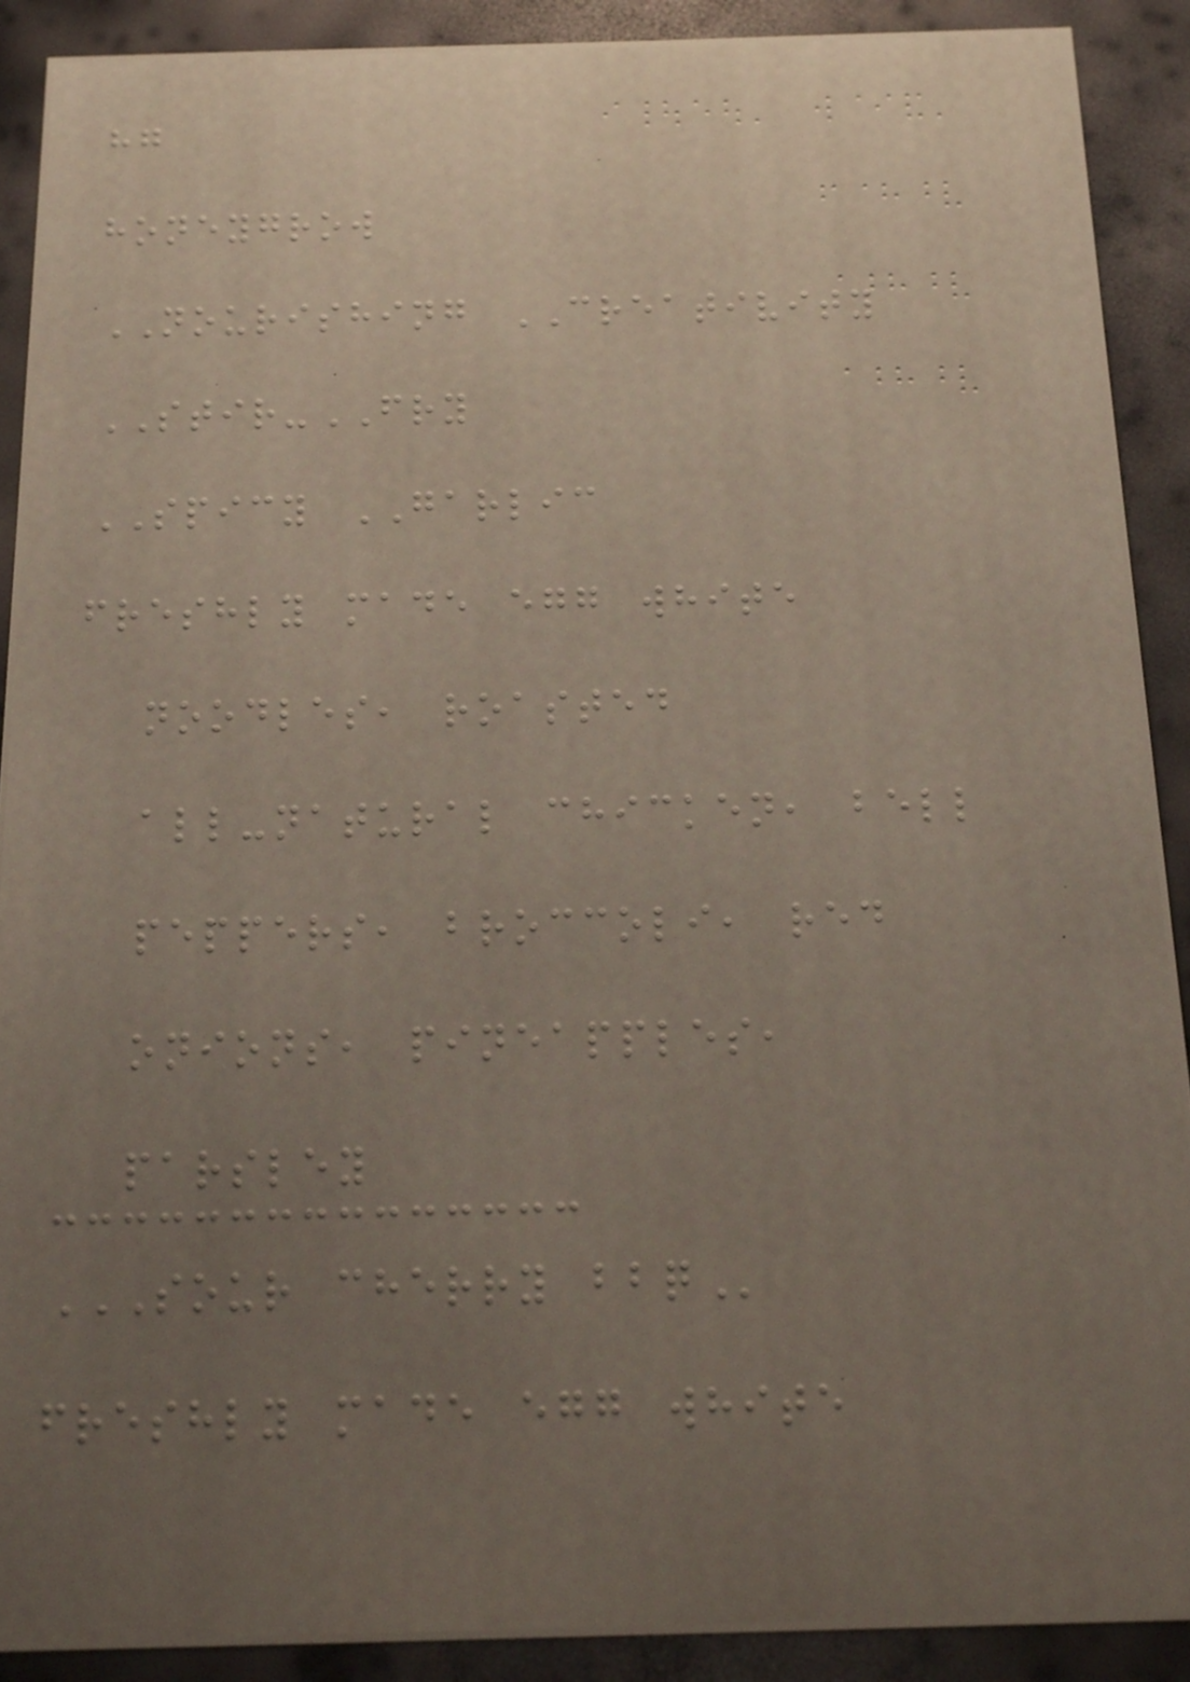hg
honeygrow
NOURISHING CREATIVITY
STIR-FRY
SPICY GARLIC
freshly made egg white
noodles, roasted
all-natural chicken, bell
peppers, broccoli, red
onions, pineapples,
parsley
SOUR CHERRY BBQ
freshly made egg white
